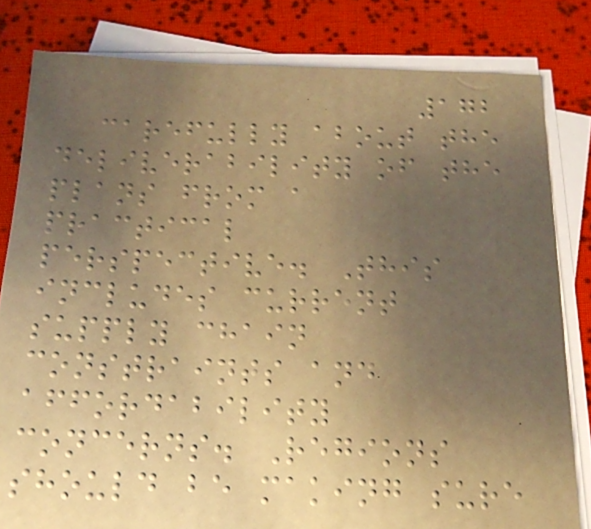172
carefully about the
deliverability of the
plans from a
practical
perspective. This
includes current
supply chain
constraints and
affordability
concerns. Regions
should be making sure
